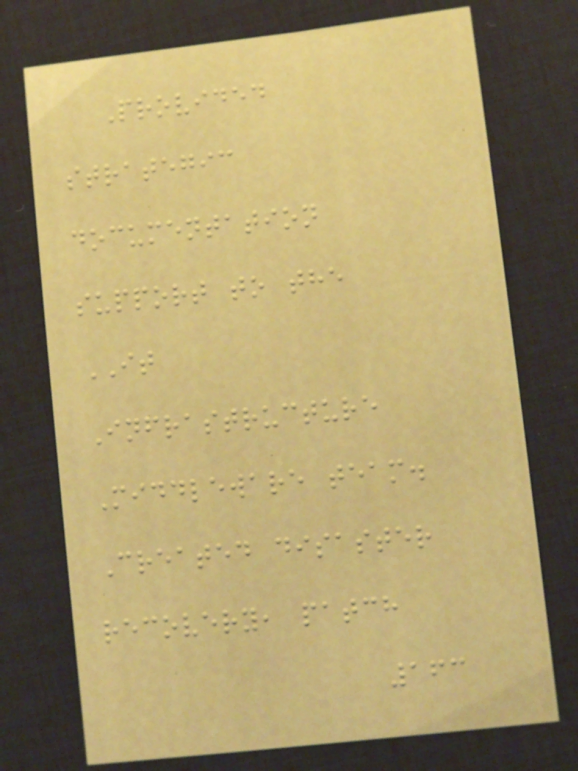Provided
strategic
documentation
support to the
IT
Infrastructure
Middleware team.
Created disaster
recovery, patch
163
